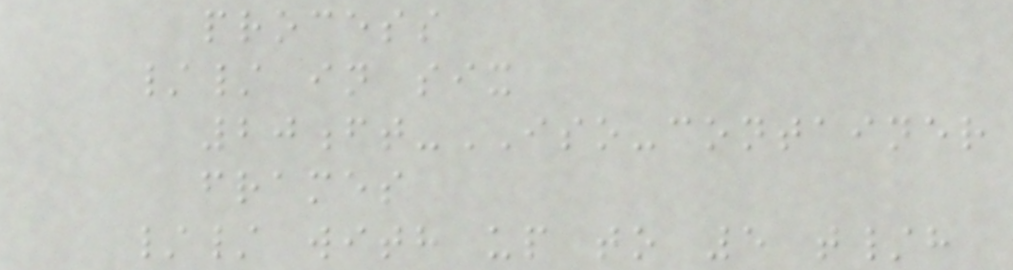process
// in six
20ft-ISO-container
frames
// with up to 5 t/h
